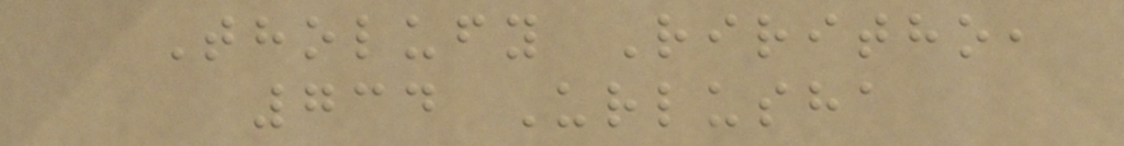Tholufy Riritho,
734 Urlusha
